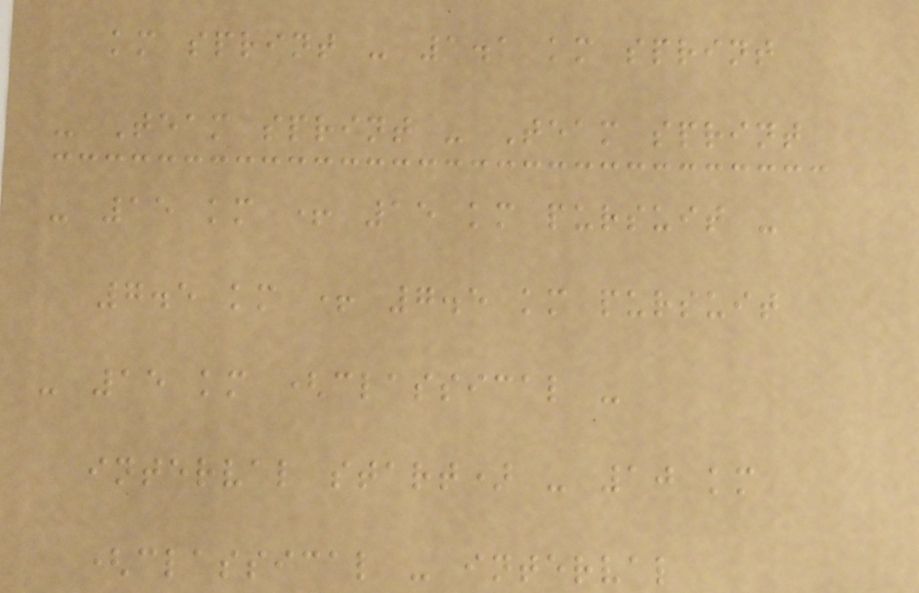km sprint - 1.1 km sprint
- Team sprint - Team sprint
- 15 km + 15 km pursuit -
7.5 km + 7.5 km pursuit
- 15 km (classical -
interval start) - 10 km
(classical - interval
